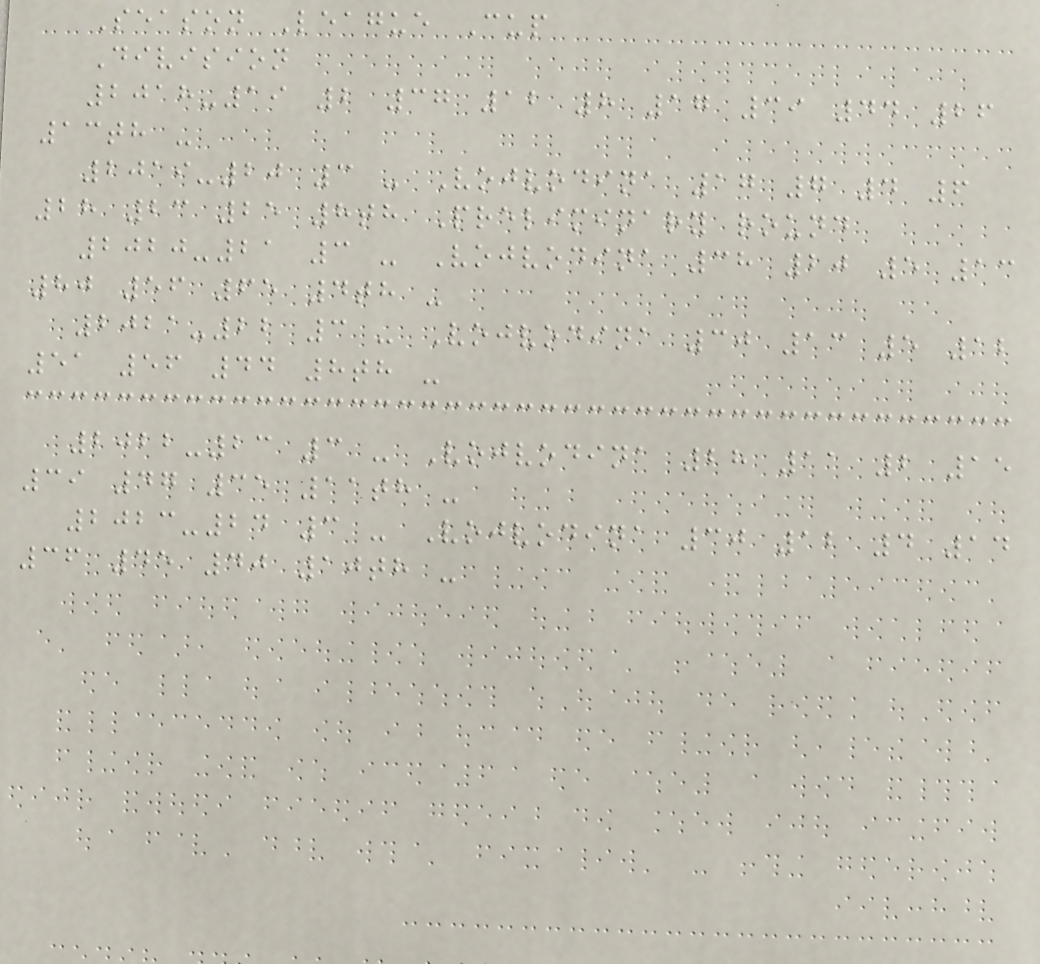Season League Cup
Division
2018-19 2 37 12 8 17 39 44 26
13th -
2019-20 3 - Vojvodina 17 7 4 6
28 23 25 8th Preliminary round
2020-21 3 - Vojvodina 38 20 5 13
80 56 65 4th -
2021-22 3 - Vojvodina 30 13 5 12
51 56 44 8th -
2022-23 3 - Vojvodina 28 11 2 15
39 47 35 11th -
2023-24 3 - Vojvodina 30 12 4 14
36 45 40 10th -
